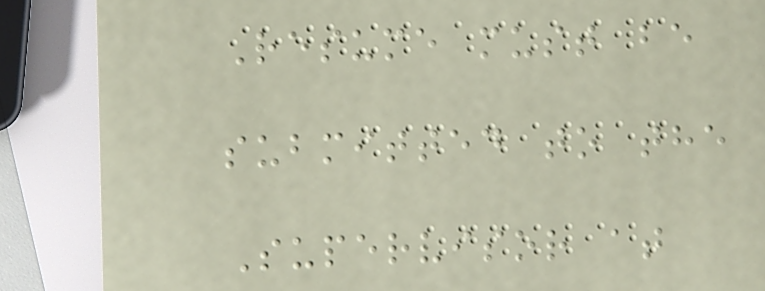Resume must be
submitted to the
Supervisor at
